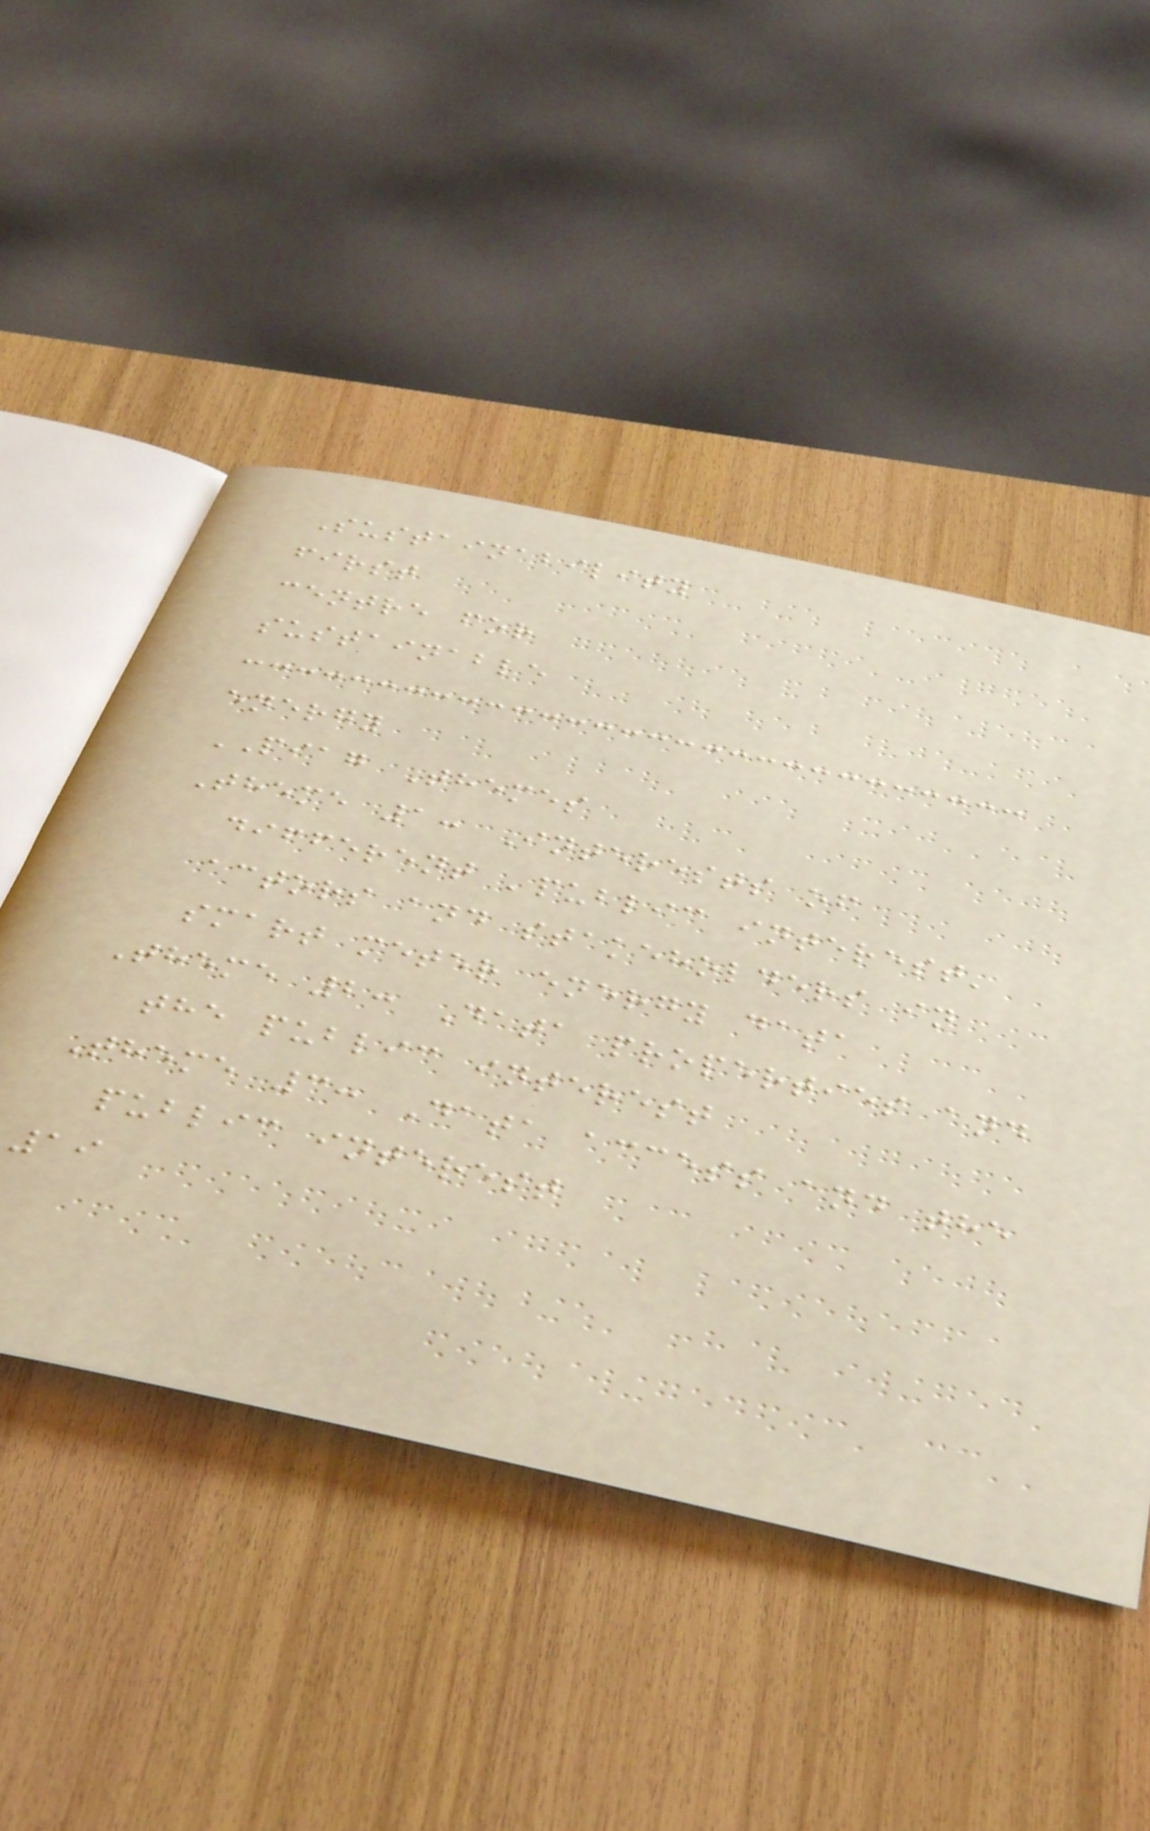Sustainability
first
centre for
sustainable
energy
PIAG Themes
Theme 1: Interests of
different 'public interest'
actors and stakeholders in
smart meter energy data
Theme 2: Data properties and
the public interest
Theme 3: Data access and the
public interest
19
